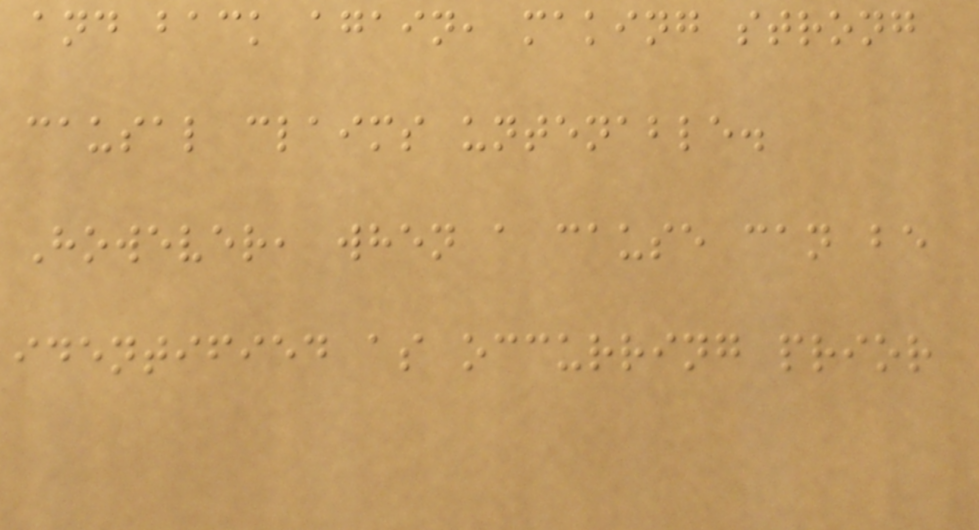and back again, making strong
causal claims untenable.
However, when a cause can be
identified as occurring prior
